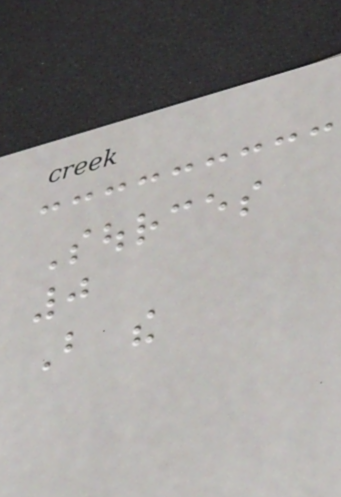Sources
0
But the
